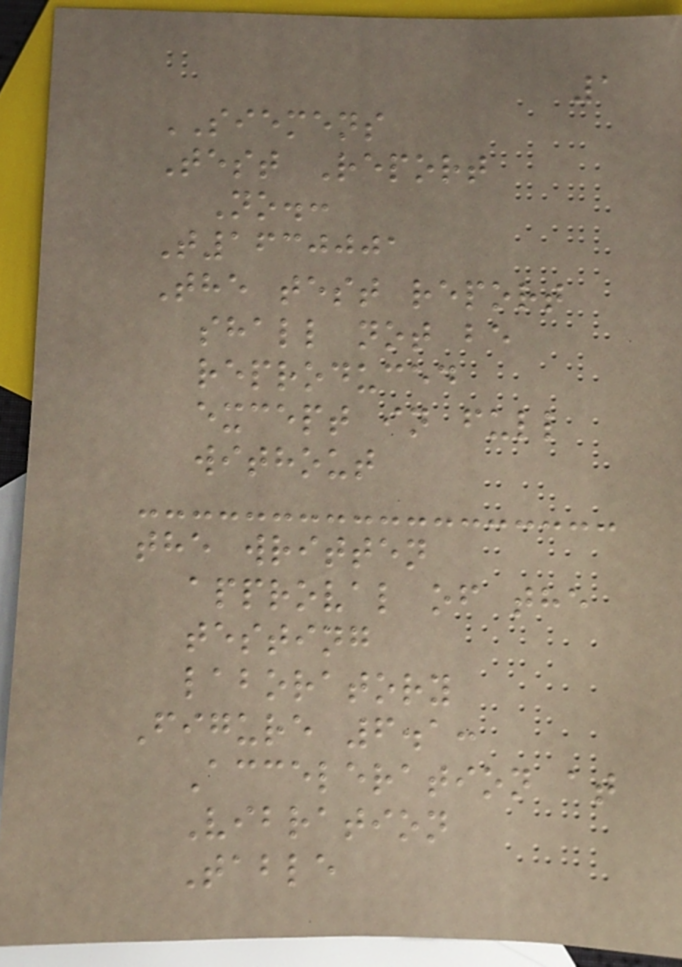1
SIEMENS
Test Report
No.:
T1630001
The test report
shall not be
reproduced
except in full
without
the written
approval of the
testing
laboratory
Figure 6.1:
Acceleration at
Vibration
Table
